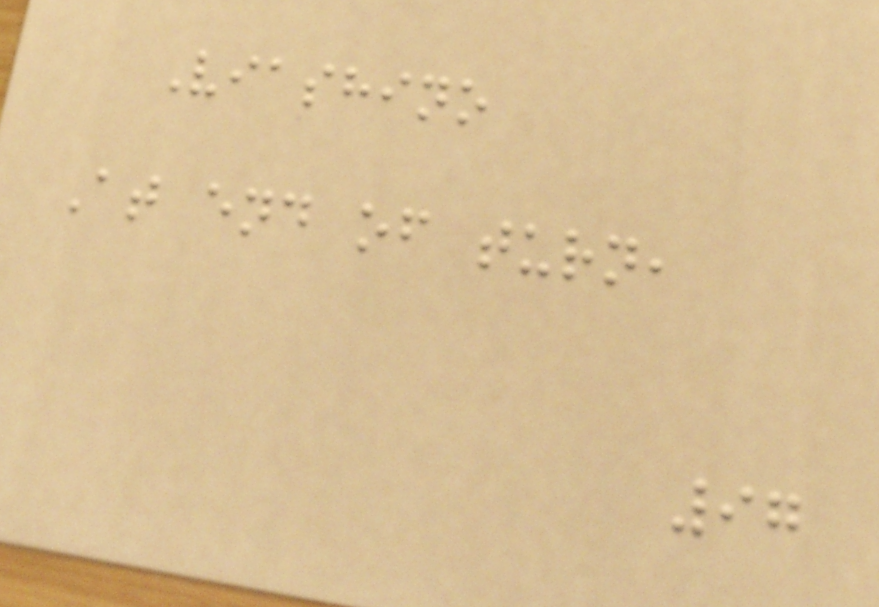Viashino
At end of turn,
97
